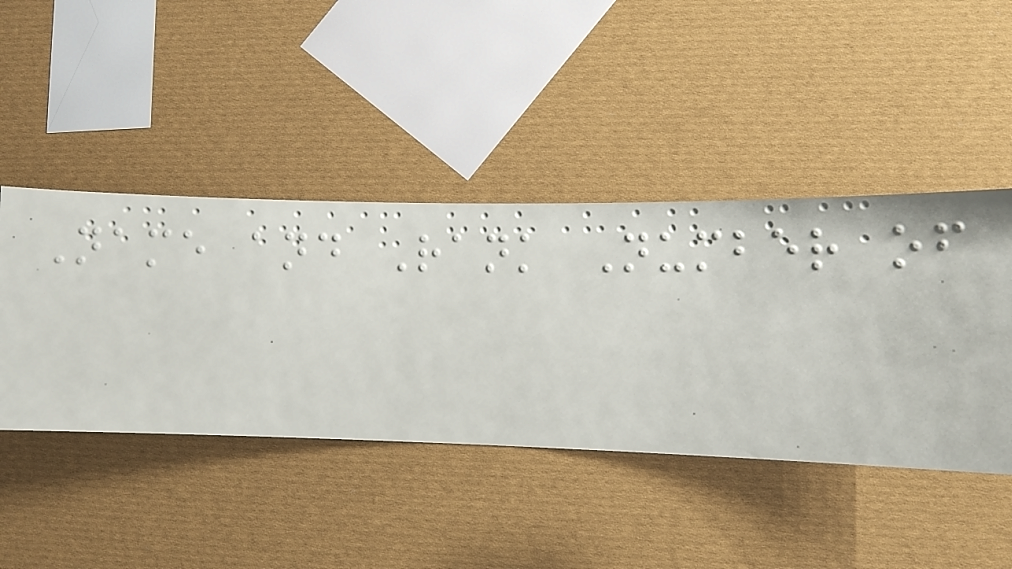Name and Rank Number of
